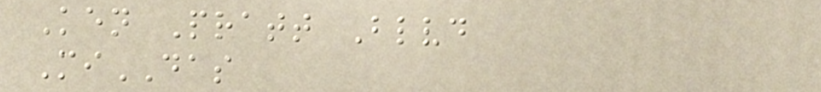Ken Pratt Blvd
MiDAS
